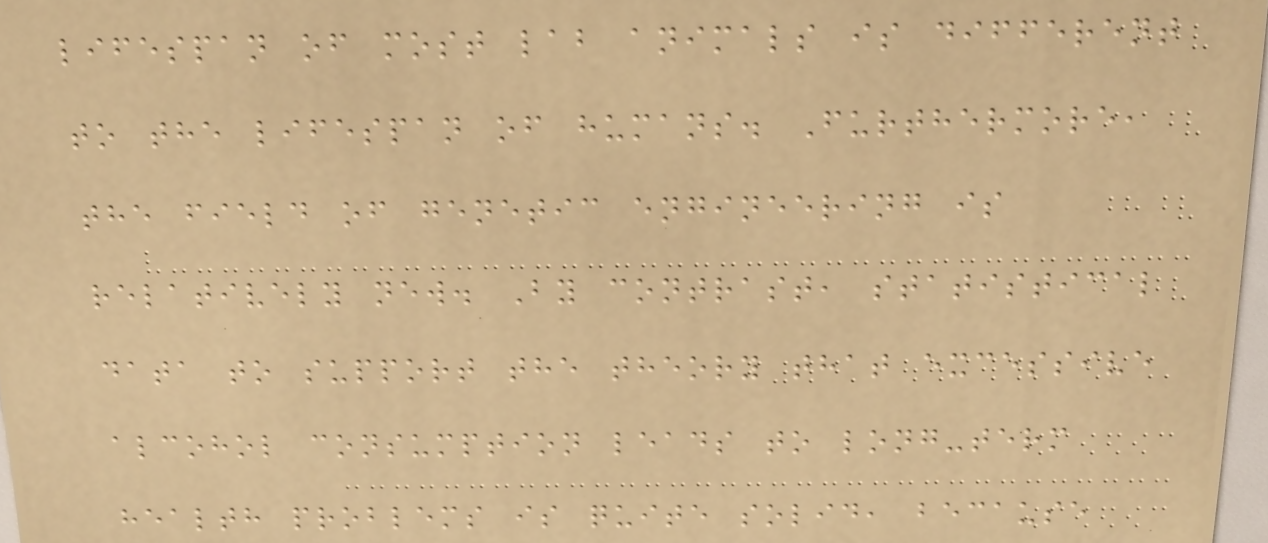lifespan of most lab animals is different
to the lifespan of humans. Furthermore,
the field of genetic engineering is
relatively new. By contrast, statistical
data to support the theory that excessive
alcohol consumption leads to long-term
health problems is quite solid, because
